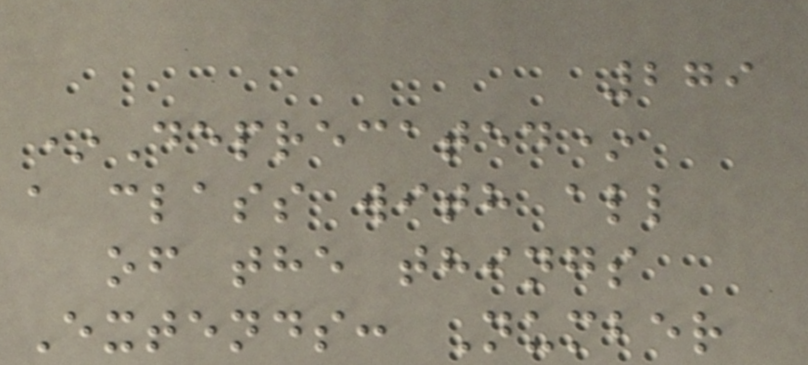279
*Deprecated*
a class with all
of the things
Extends: Number
